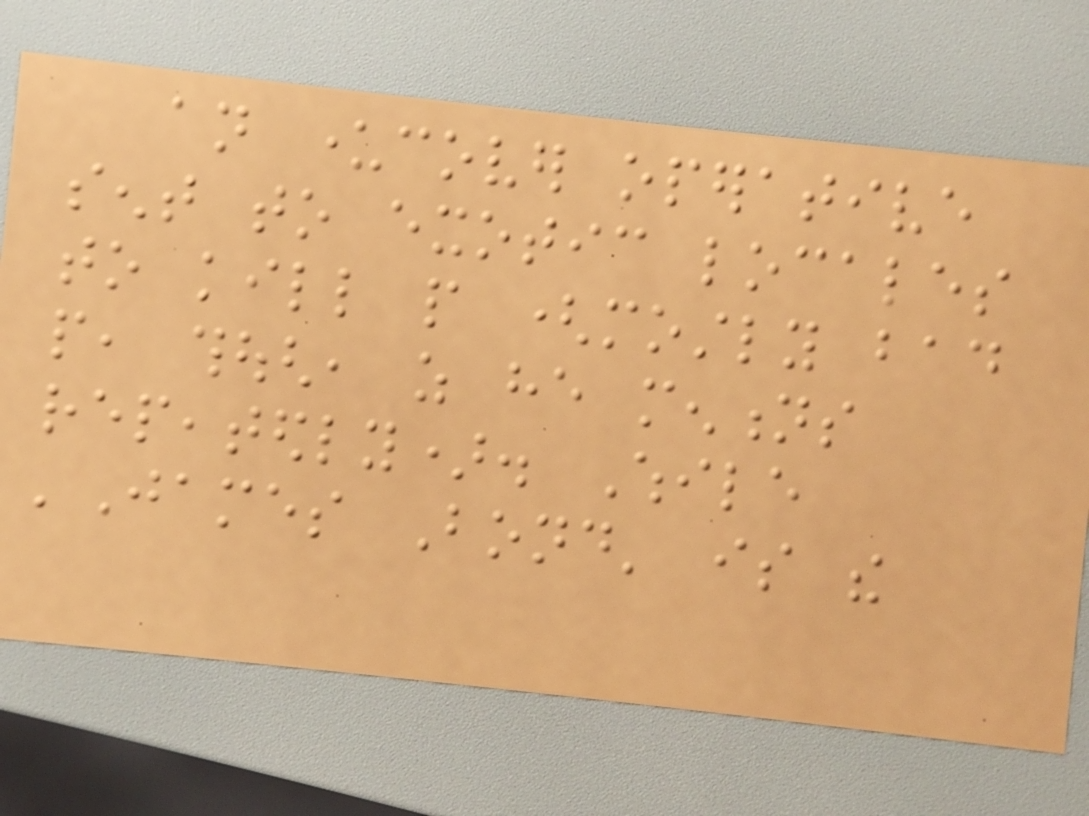an undercover operative
sent to exotic locales
to kill people (mostly bad
people, though, as he mentions
repeatedly). While
'James Bond' is the
